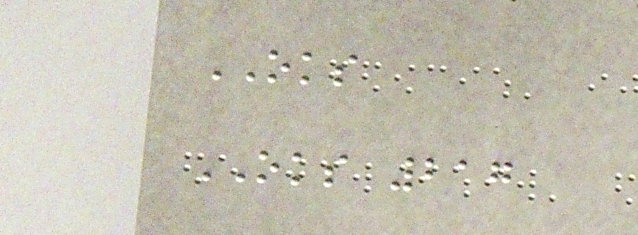OKS
OKS 217
